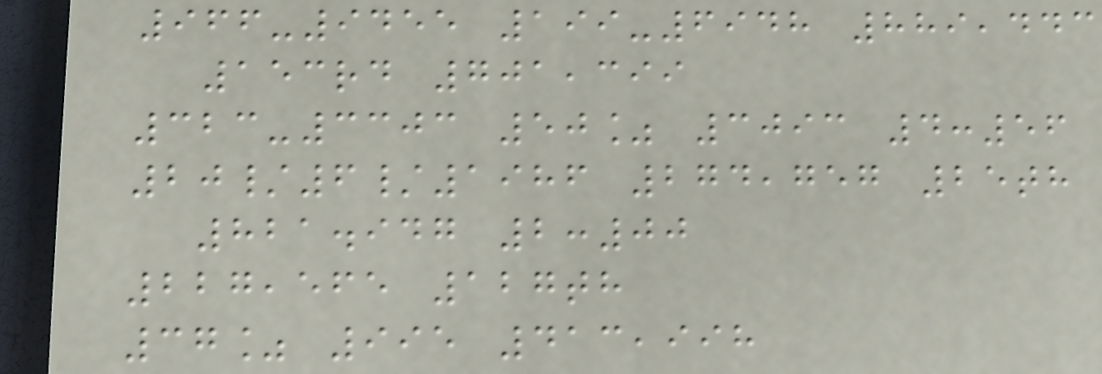966-9455 199-6948 889,443
153rd 701,399
323-3303 50% 3093 4:56
20/6/1986 274,757 25th
821.947 2:00
227,565 127th
37% 995 413,998
